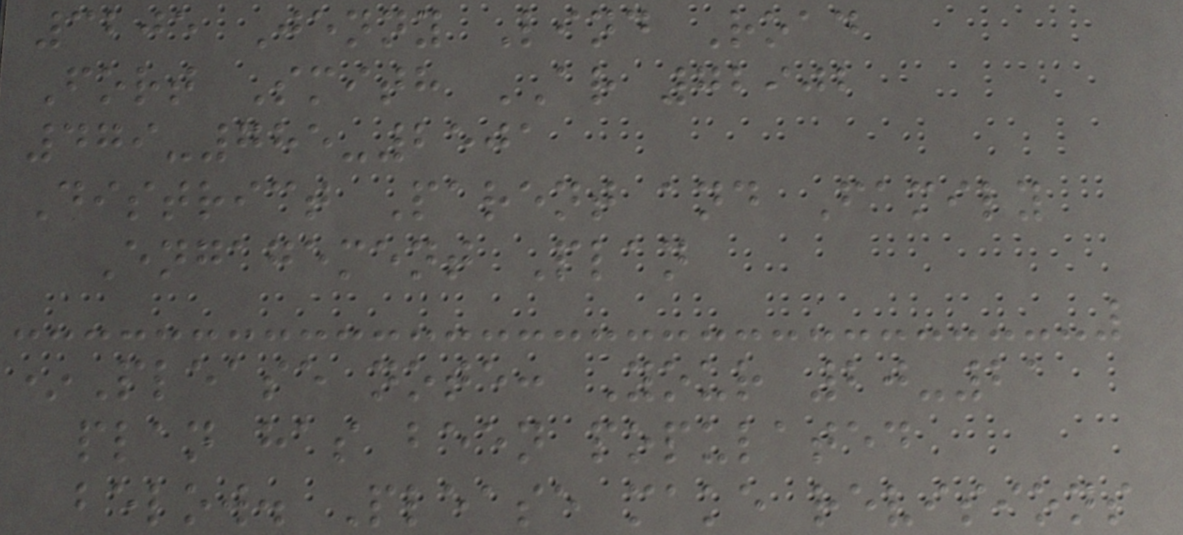3205 Jenny Lind Road
Fort Smith AR 72902
479-785-2501
District Parent and Family
Engagement Plan
*Please note: Your 20-21
plan has been populated
below. Please make revisions
